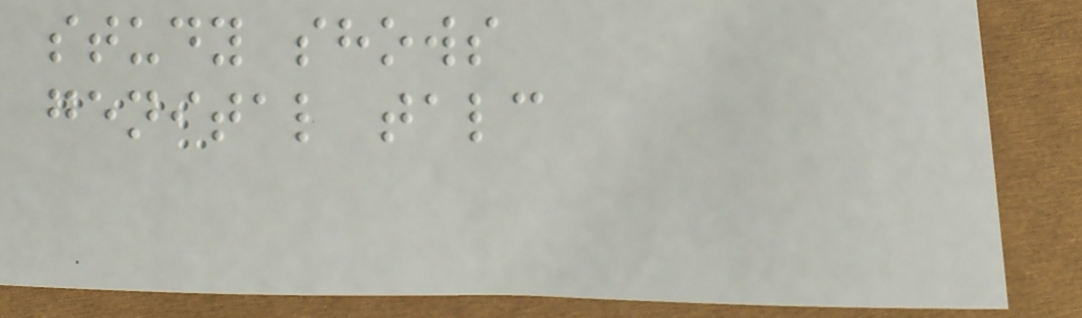study shows
genital talc
